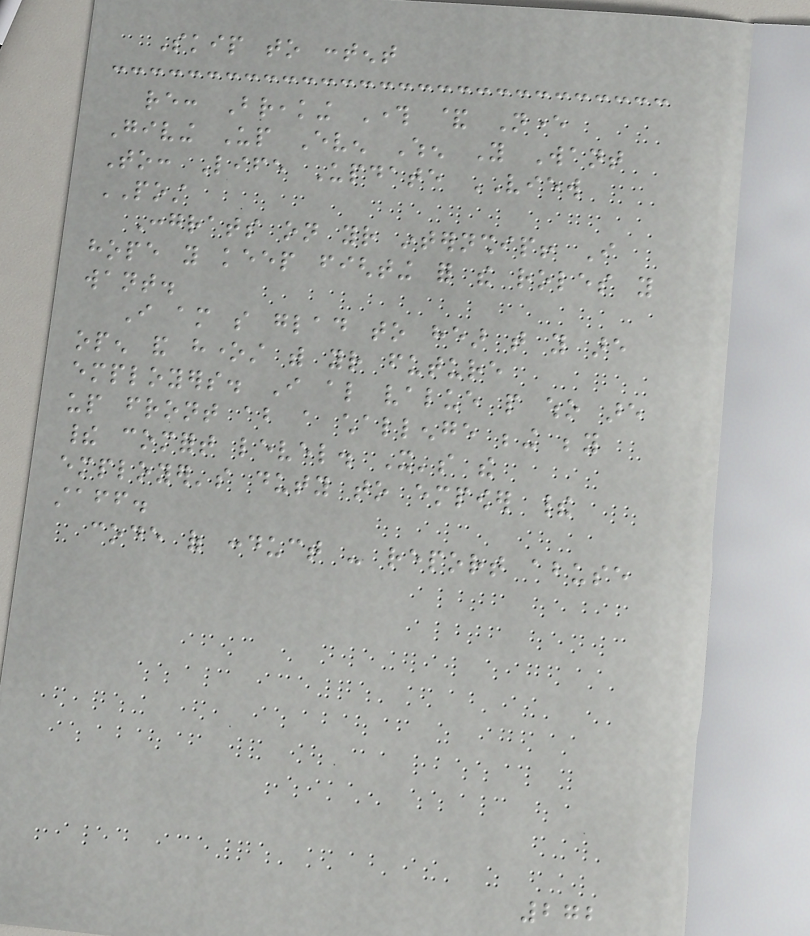Skip to content
re: Breaking Through & Never
Giving Up Even When You Want
To: Life Update VIEW
POST
Congrats on your internship! I
hope you keep fighting for the roles you
want.
I am so glad to hear that you are
open and honest with your future
employers. I also value people who are
up front about a challenge being beyond
their comfort level. It's the
employer's duty to empower their
staff.
code of conduct - report abuse
272
